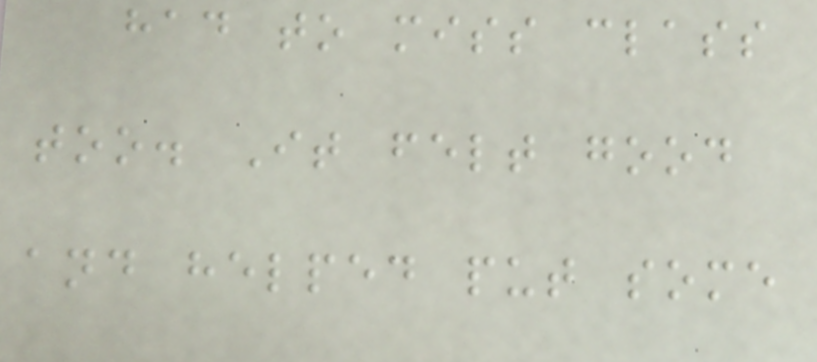had to miss class
too. It felt good
and helped put some
